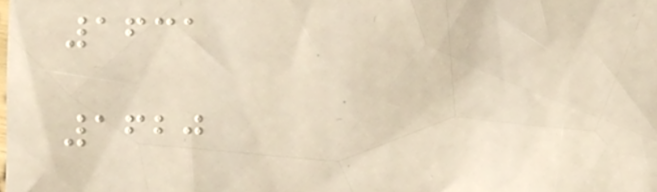1631
1620
